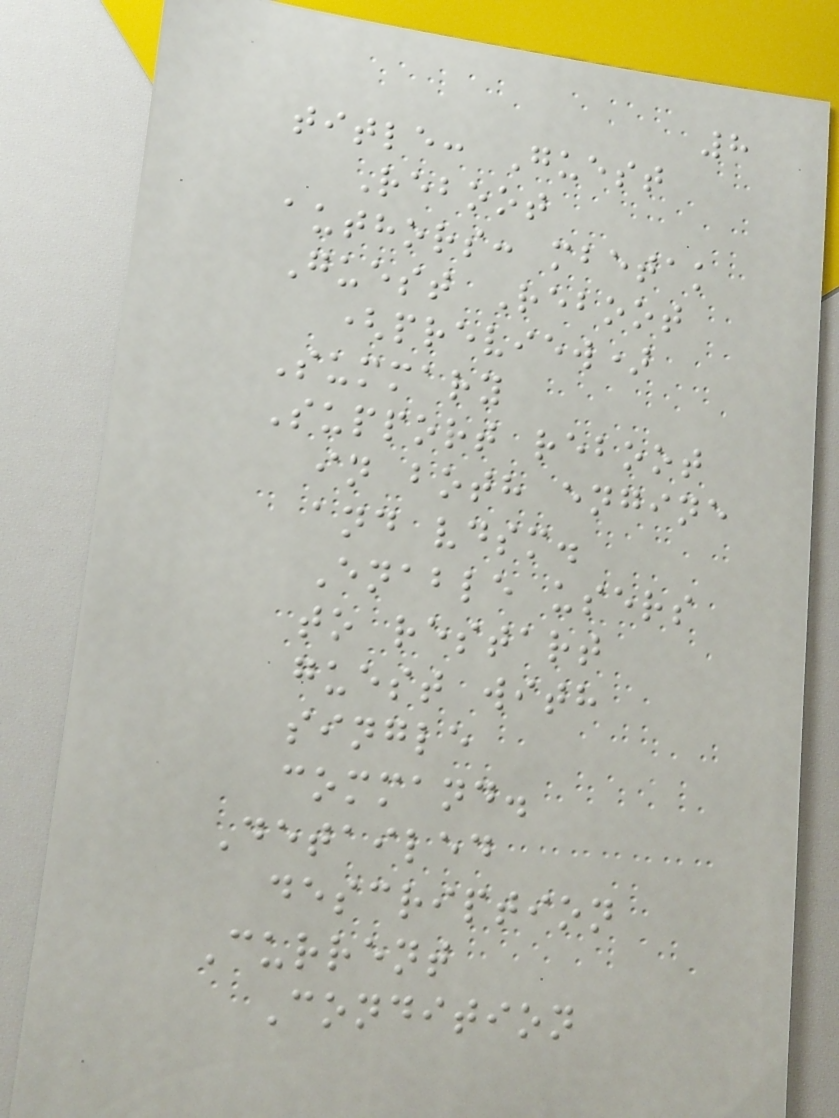8
title: Guest
Reboot
authors: mbetak
Guest Reboot
(preview)
Summary
Support reboot
in both engine
and vdsm.
Enable users
to restart
guest with
single
command.
Detailed
description
Current
Condition
